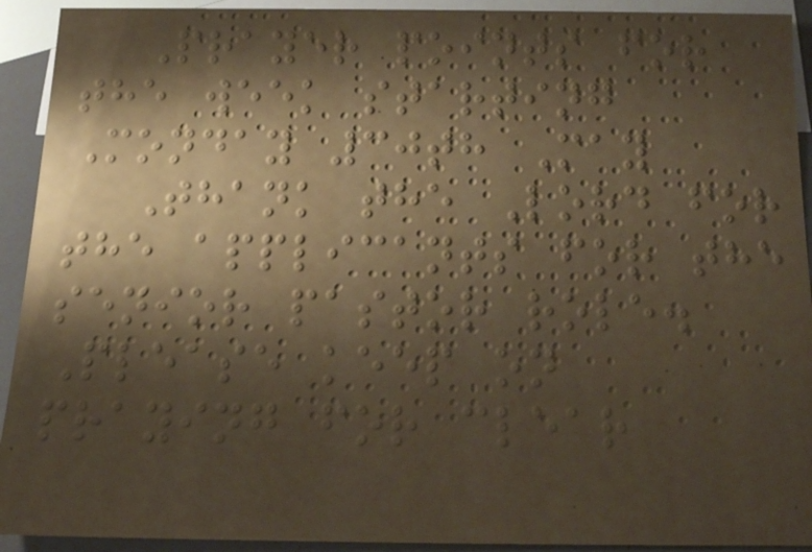Prayer points for
the week starting
Monday 30th May
Thank the Lord for
the applicants for the
senior pastor role.
Please keep on
praying for clear
